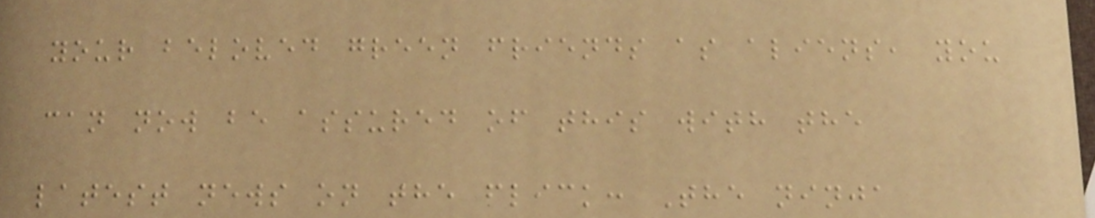your beloved green friends as aliens, you
can now be assured of this with the
latest news on the flick: The ninja
